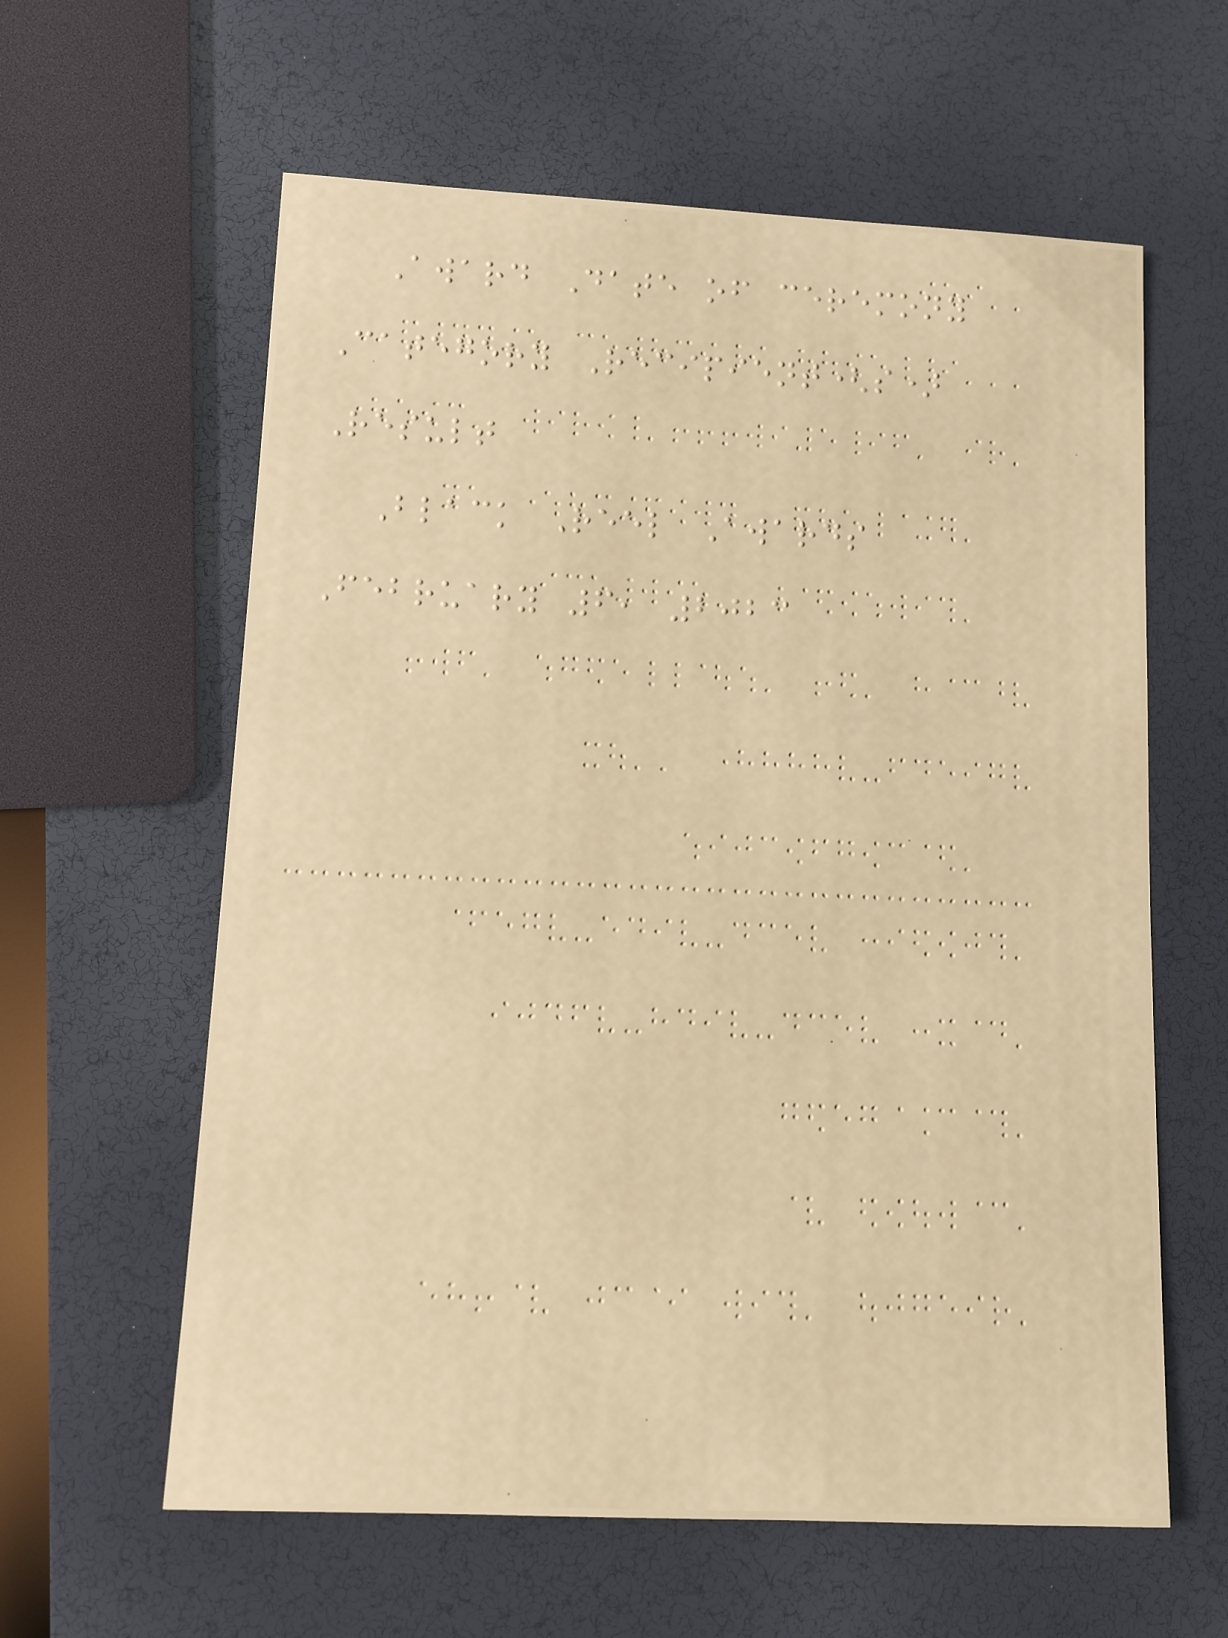Award Date of ceremony
Category Recipient(s)
Result
Black Reel Awards
February 6, 2023
